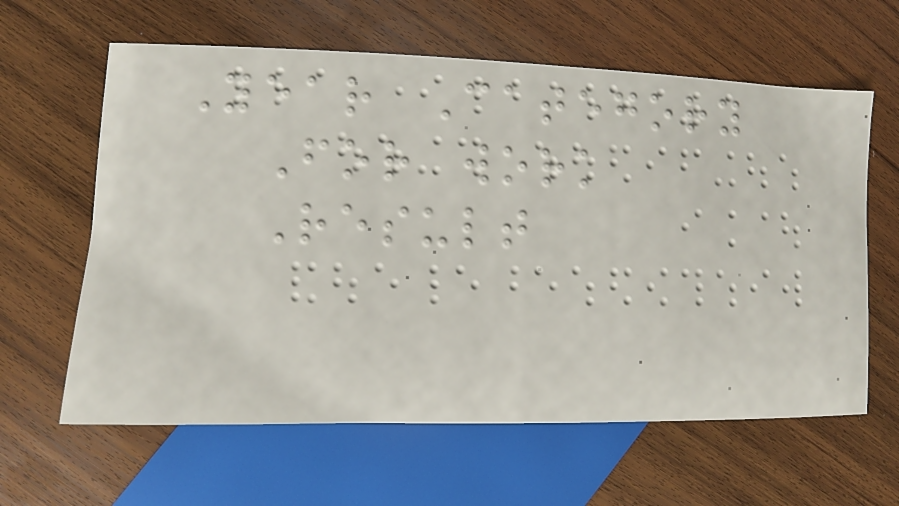Year Category
For work
Result
